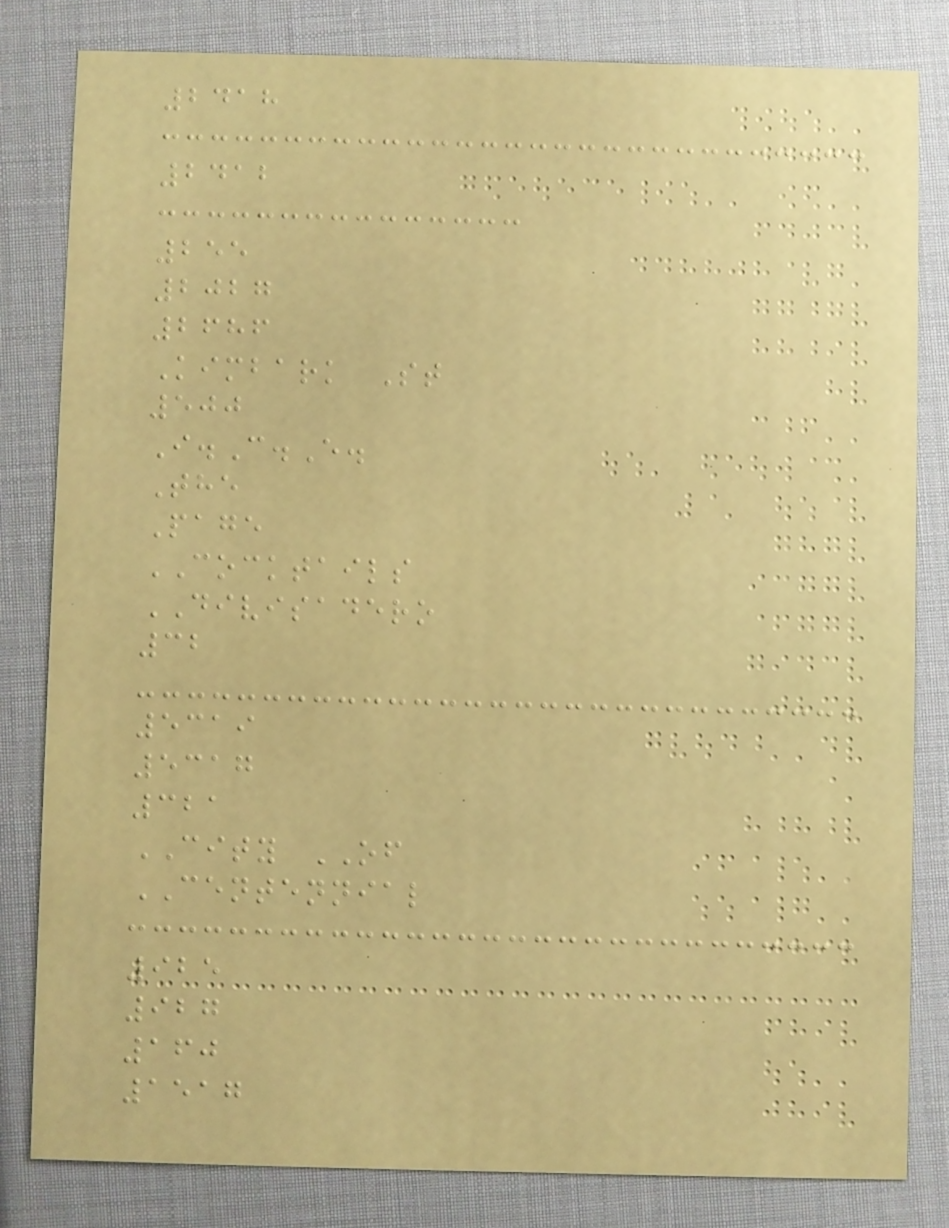2418
2412
255
2027
2686
Kimbark St
500
I.C.E.
The
Page
COCKTAILS
DIVISADERO
32
5319
5317
321
CITY OF
CENTENNIAL
925
927
160
1517
